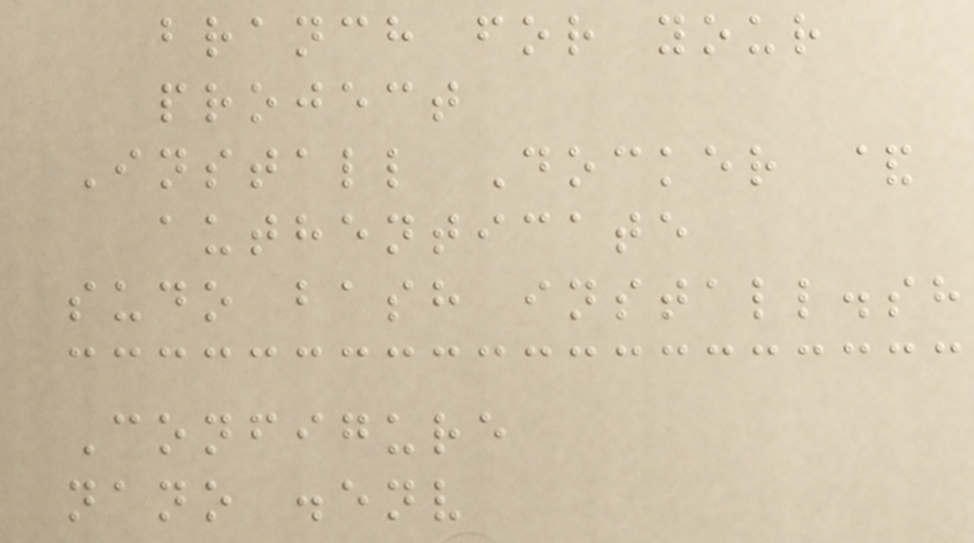branch for your
project
Install Docker &
authenticate
sudo bash install.sh
Configure
nano .env
